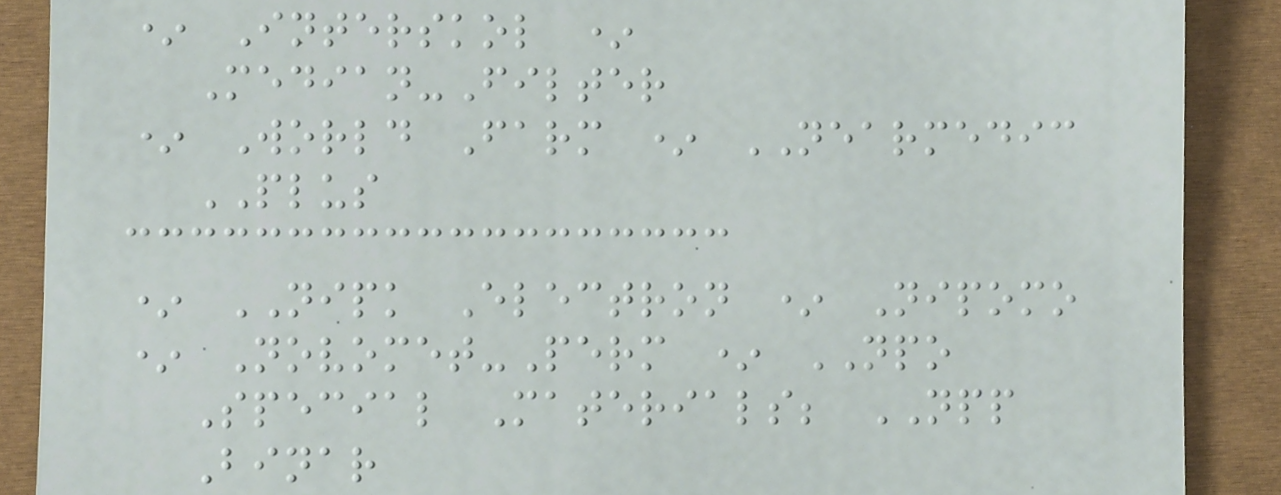* Interskol *
Median-Filter
* World Farm * NEARMEDIC
PLUS
* NIPK Electron * Nipomo
* Novomet-Perm * NPO
Special Materials; NPP
Binar
